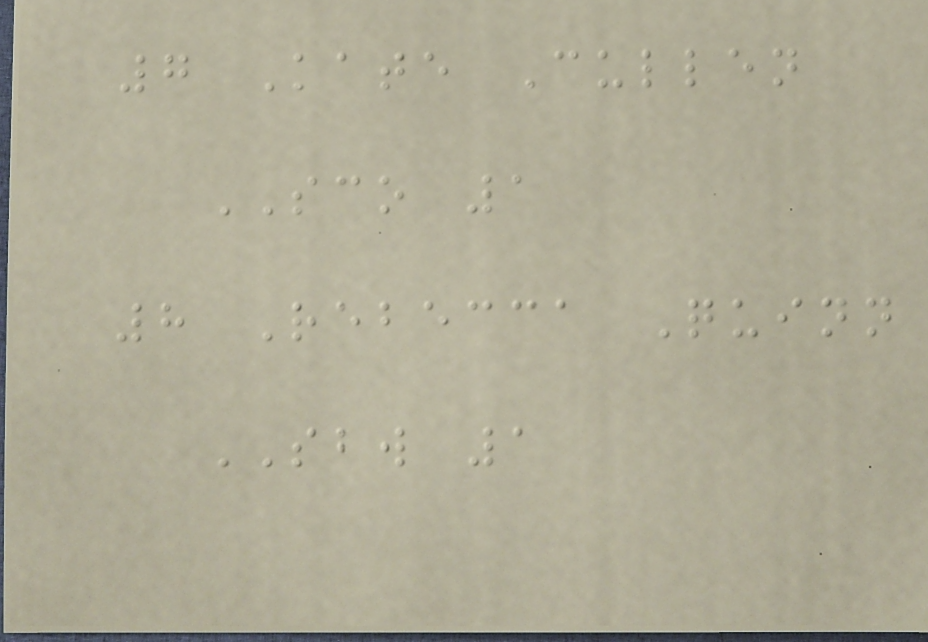7 Kate Cullen
SCO 1
8 Rebecca Quinn
SBW 1
